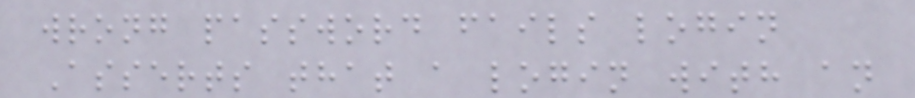wrong password fails login
Asserts that a login with an
